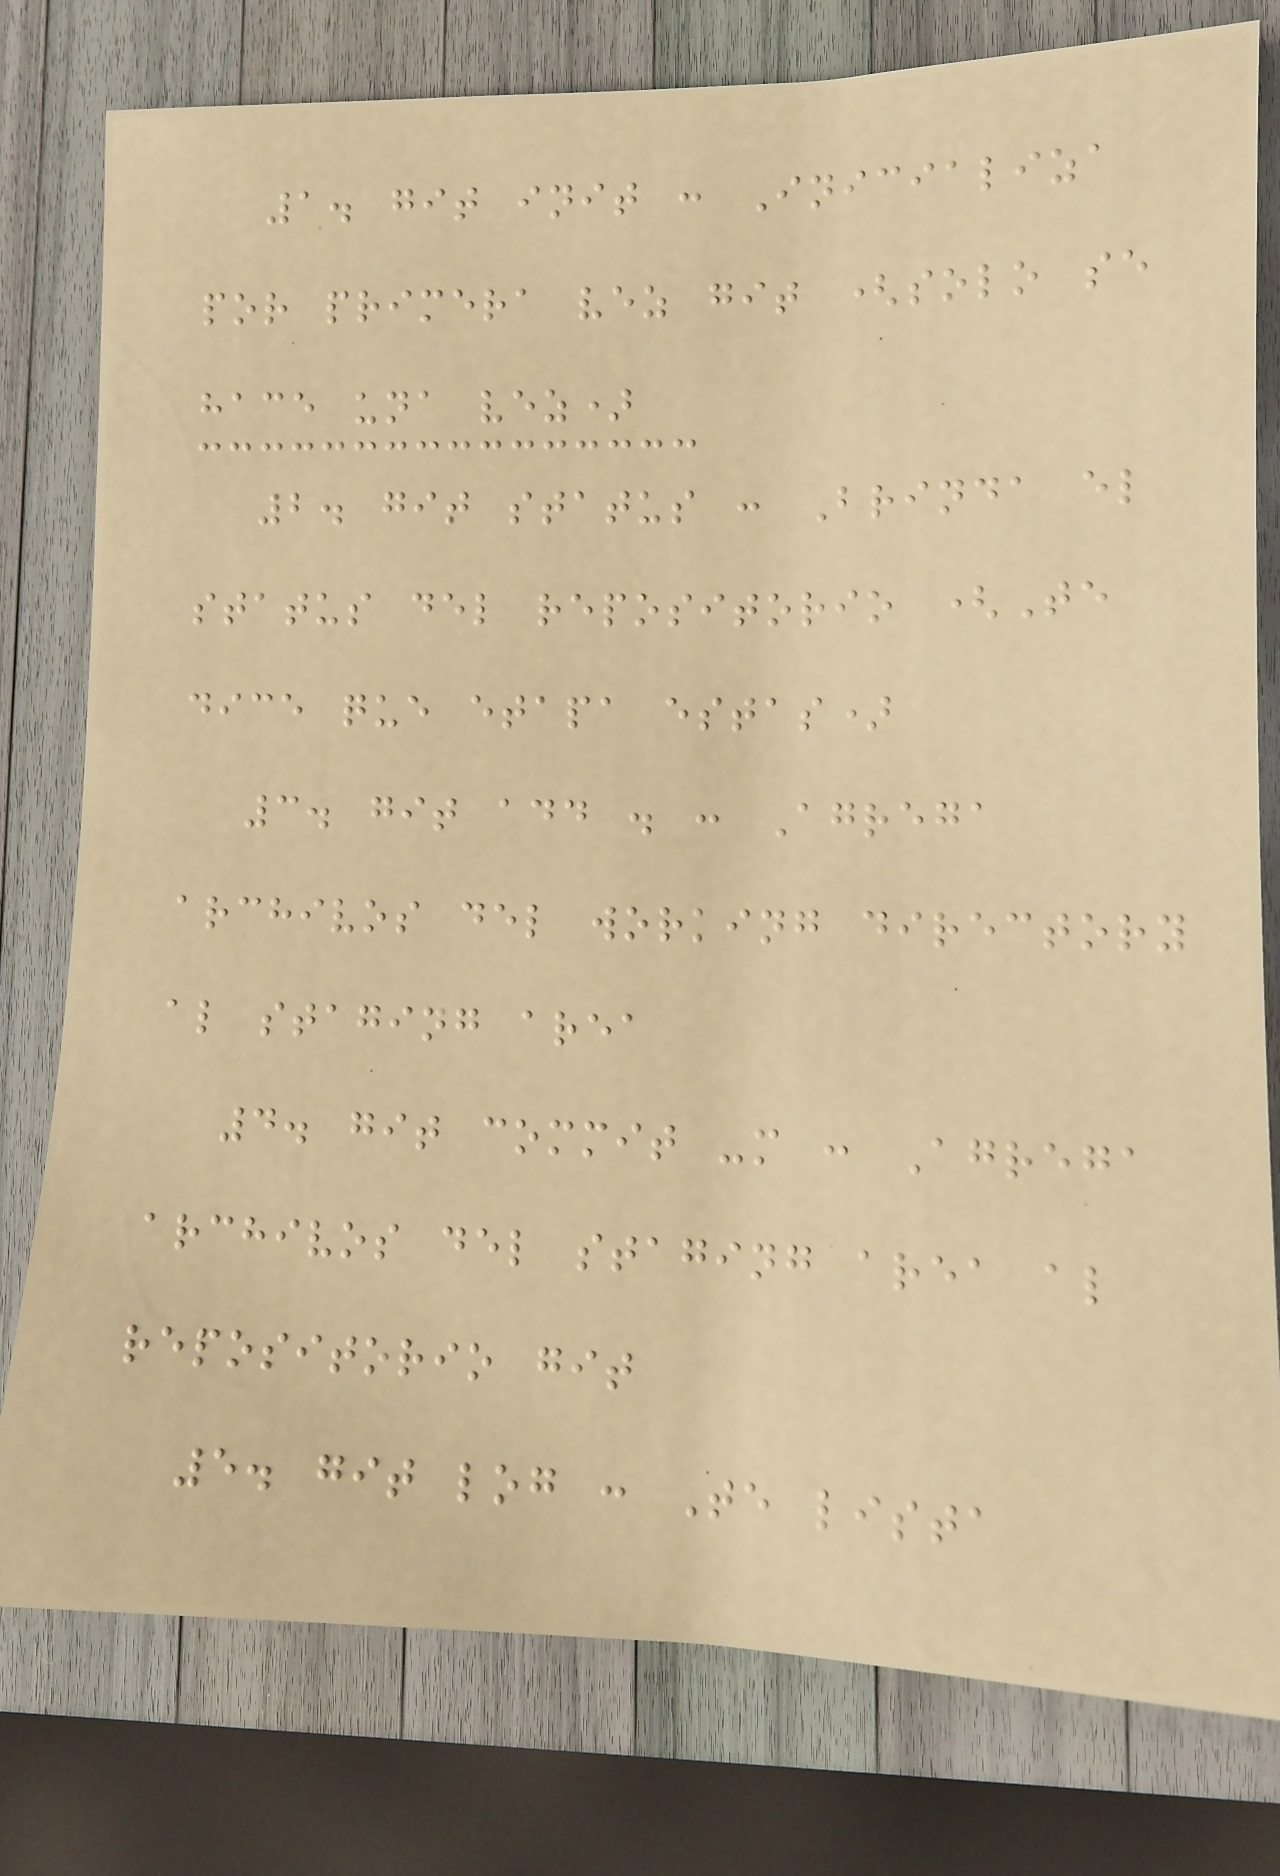1. git init : Inicializa
por primera vez git (solo se
hace una vez)
2. git status : Brinda el
status del repositorio (Te
dice que etapa estas)
3. git add . : Agrega
archivos del working directory
al staging area
4. git commit -m : Agrega
archivos del staging area al
repositorio git
5. git log : Te lista
